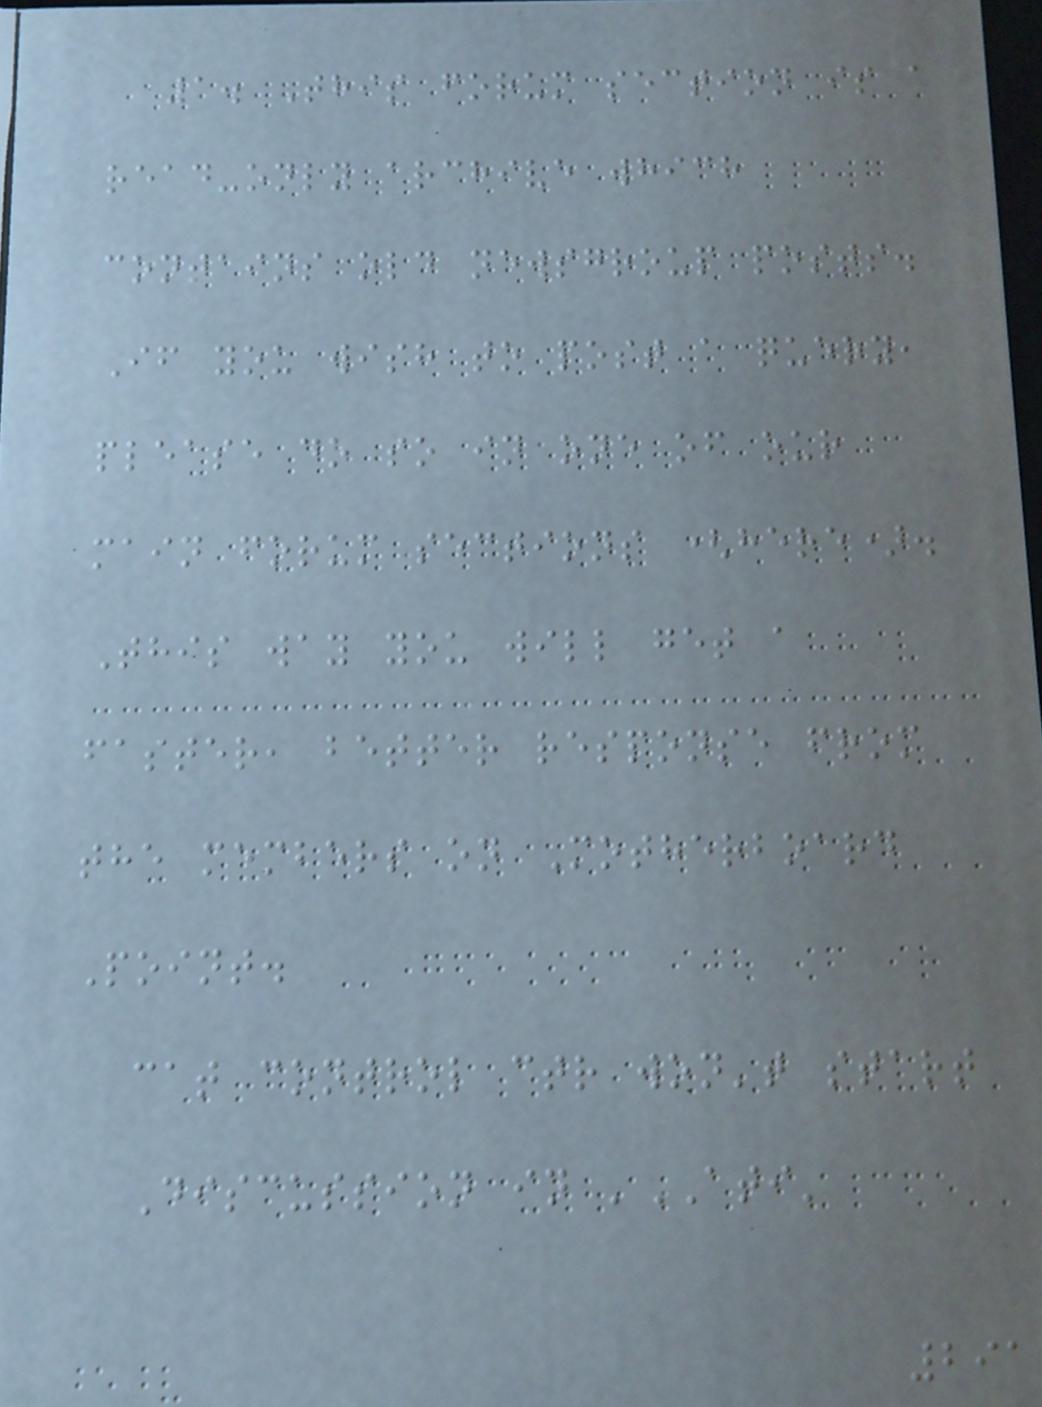1. This forum section is a
read-only archive which
contains old newsgroup posts.
If you wish to post a query,
please do so in one of our
main forum sections (here).
This way you will get a
faster, better response from
the members on Motherboard
Point.
cat control ctr won't start
Discussion in 'ATI'
291
